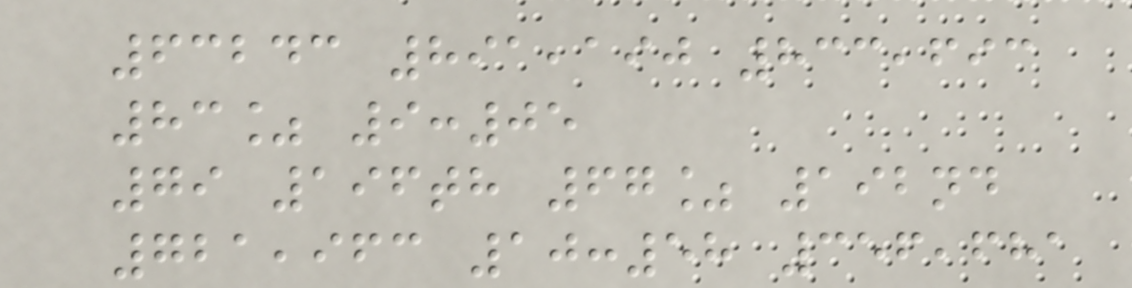63243 891,190 833,693
83% 9:05
79 196th 67% 192nd
721,963 10:58 356,681
